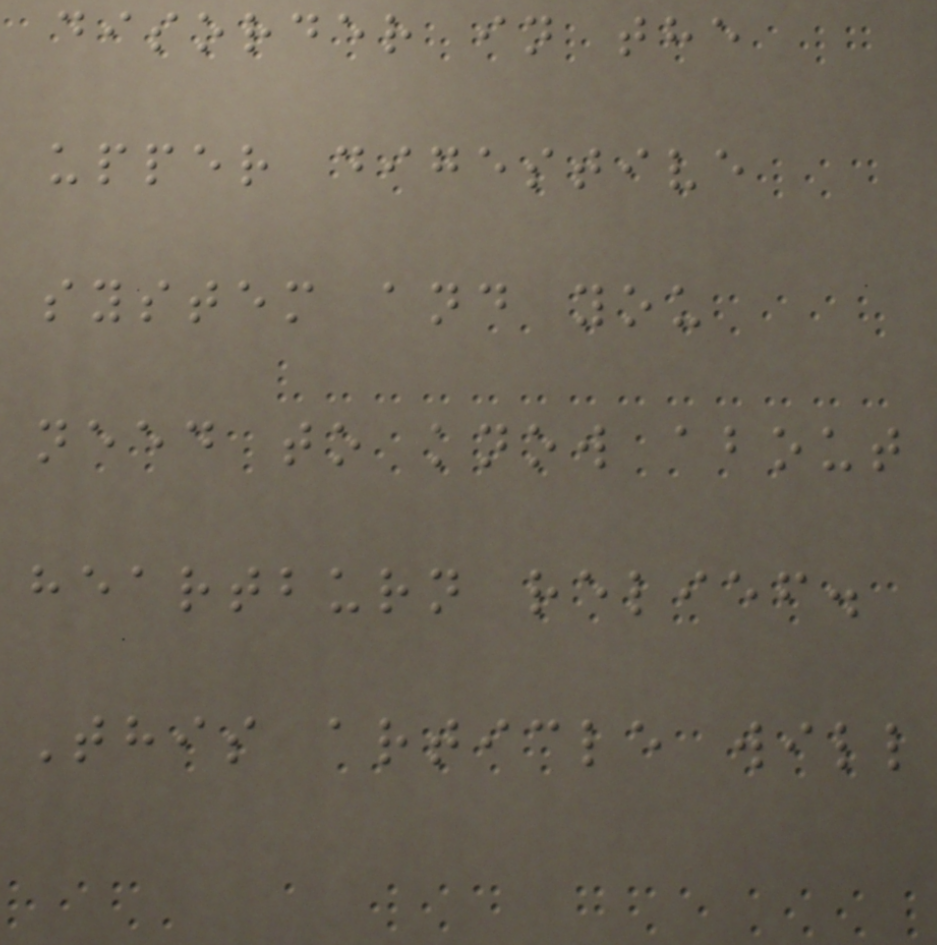disorder in the
upper digestive
system and you
need to know about
heartburn relief.
This article will
